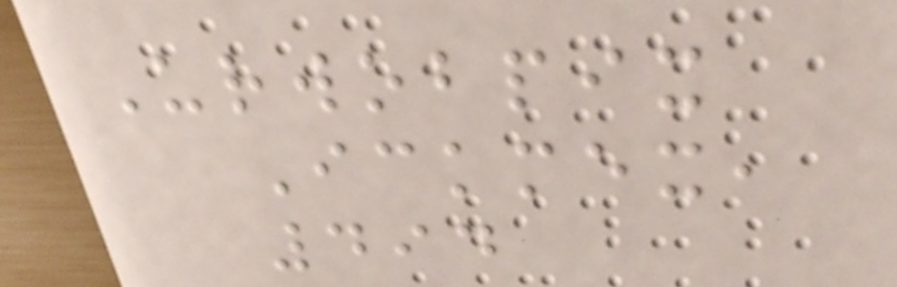Urwobpix
Ickmex,
494
